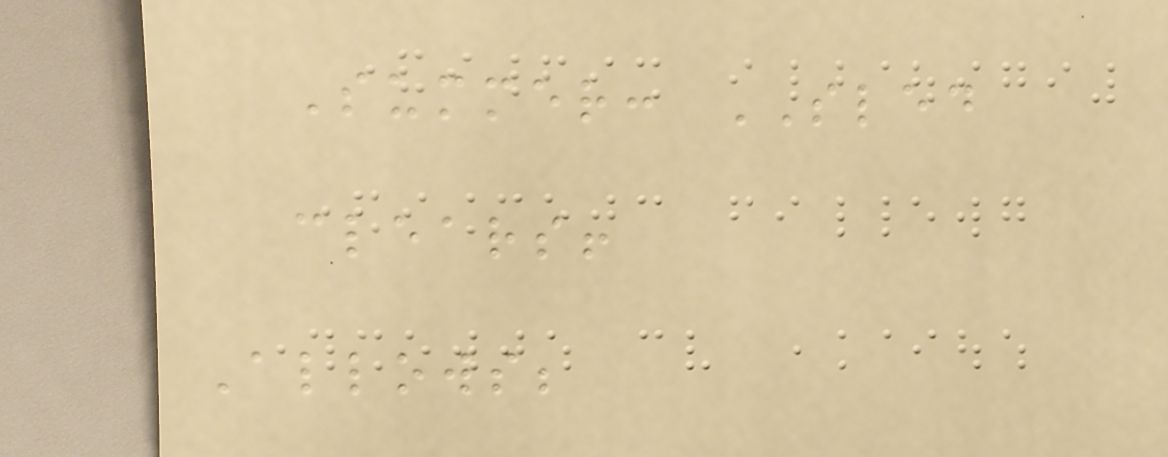Summer: SLED
clears!
Allows;
